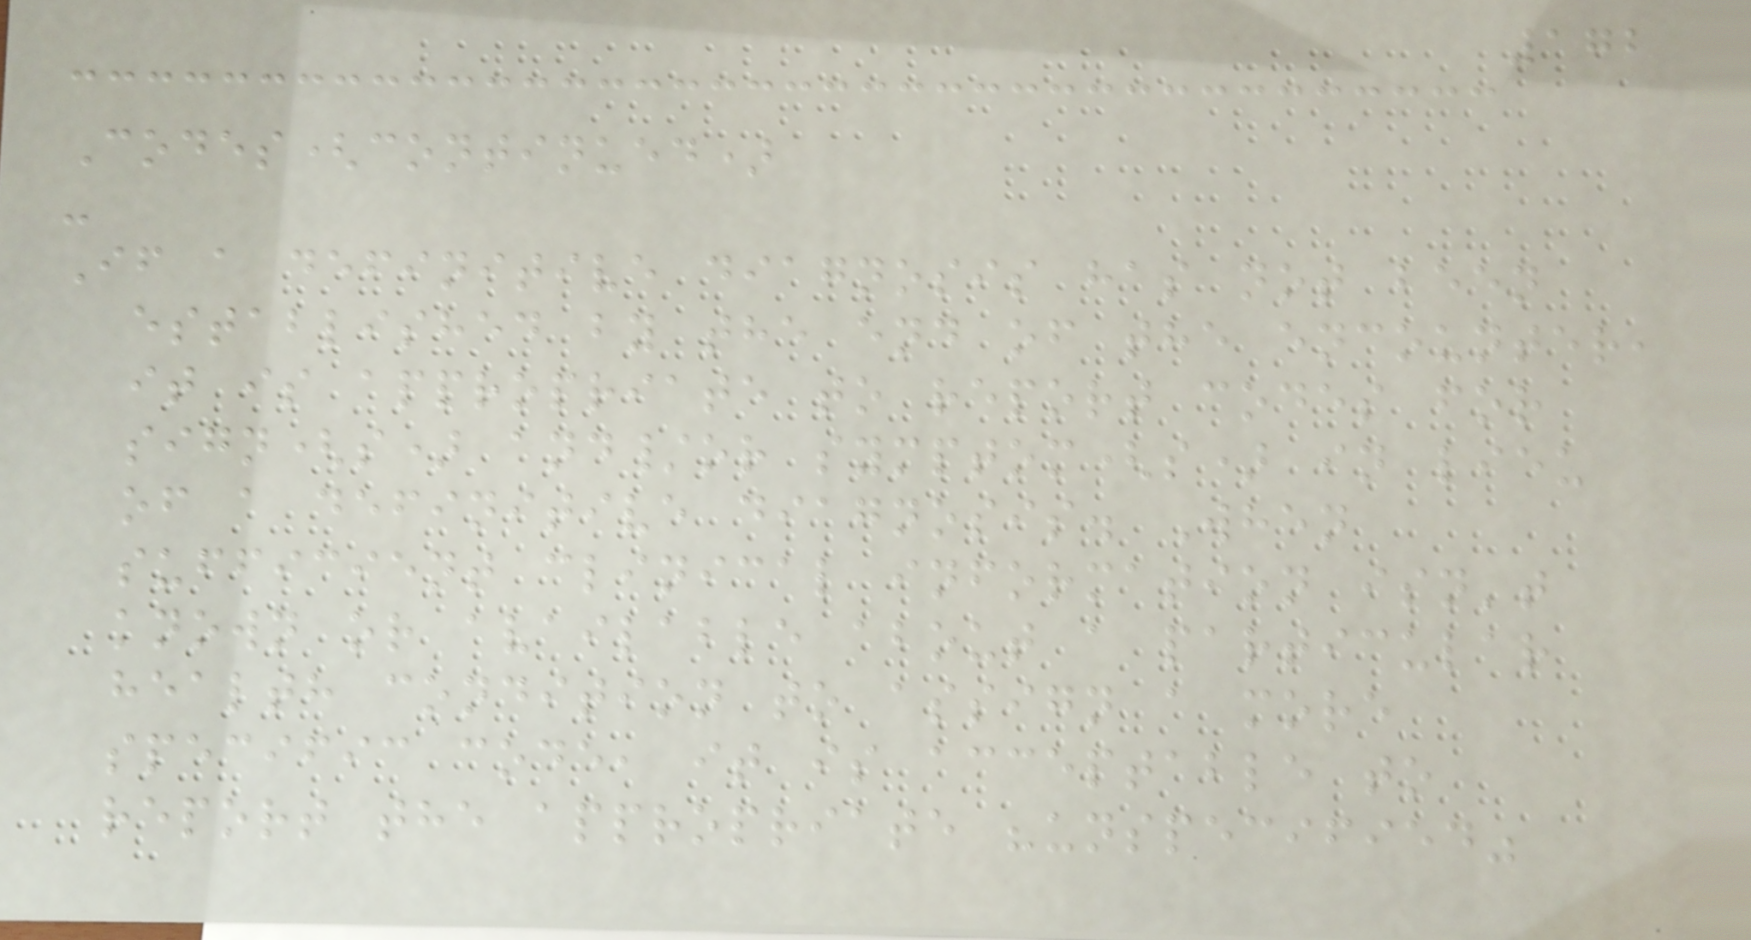172
Codes(continued)
-
If a definitive diagnosis has not been
established by the end of the encounter,
it is appropriate to report codes for
sign(s) and/or symptom(s) in lieu
of a definitive diagnosis. When
sufficient clinical information isn't
known or available about a particular
health condition to assign a more
specific code, it is acceptable to
report the appropriate "unspecified"
